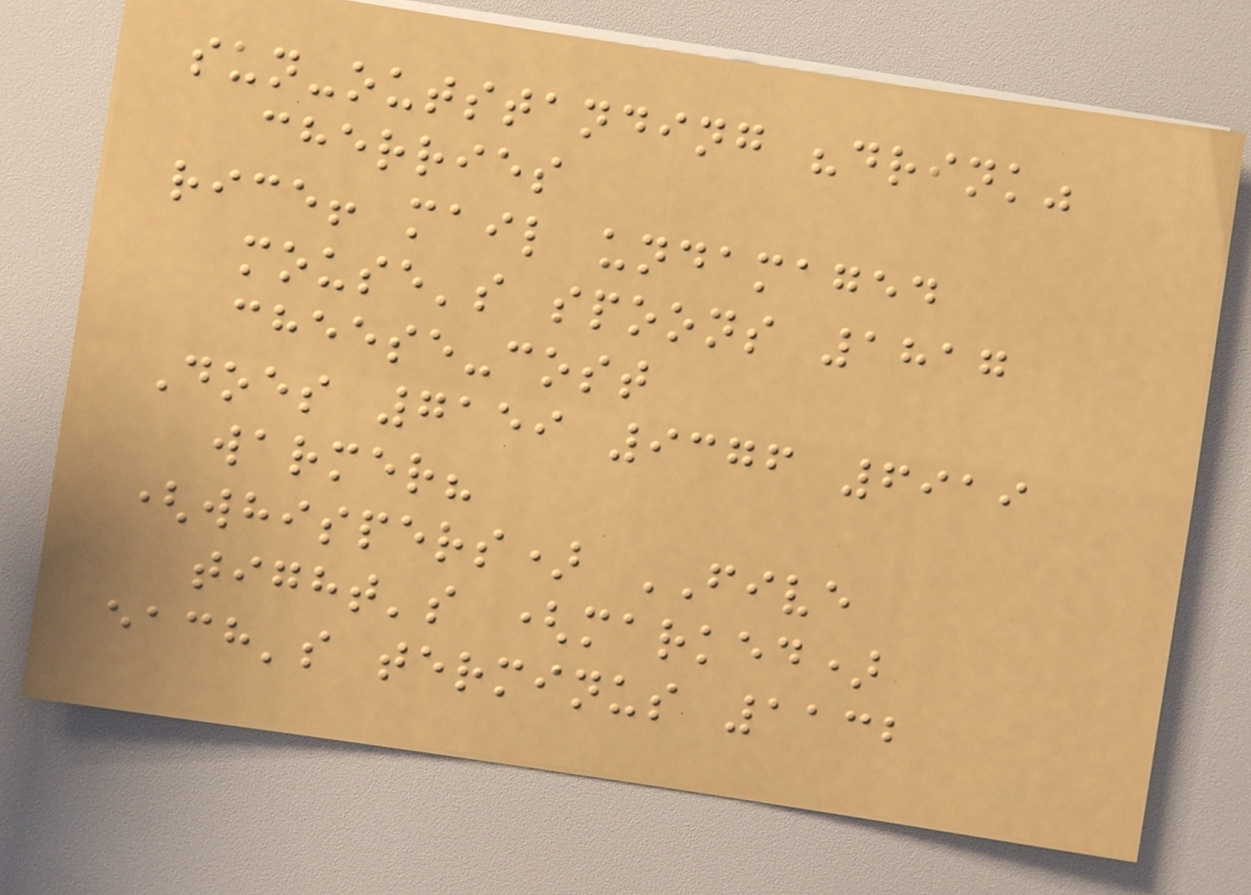sun-outstanding "drink"
cherries
rice! mail undamaged
mouse's spoons 1817
cheese-cost
Does 7159 9376 6919
warmer?
(whispers) FIVE
tight's (marked)
each's terminus 1132
